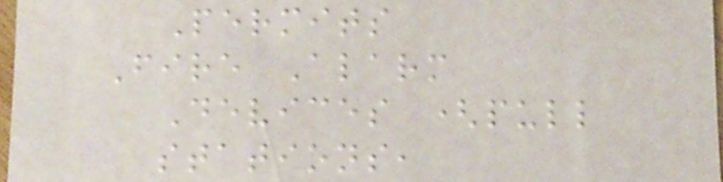Permits
Fire Alarm
Devices (pull
stations,
